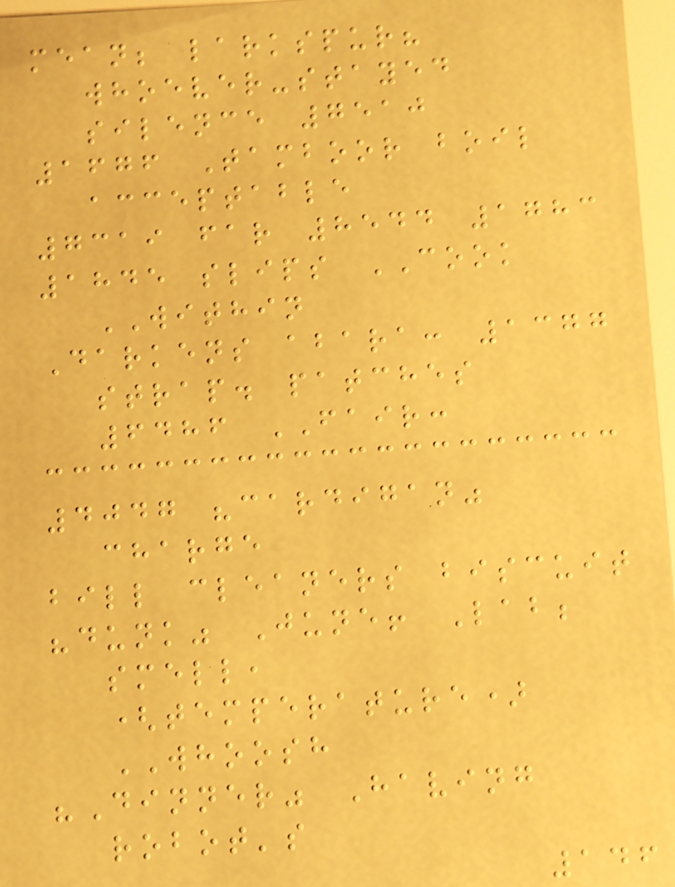mean; larkspur?
whoever-stayed
silence 7510
1676 Tamboor boil
acceptable
7319 far 8544 1783
1845 slips COOK
WITHIN
Darkens abara: 1377
strap. patches
6486 FAIR:
4047 "cardigan"
charge
bill cleaners biscuit
"dunk" June! Lab;
smell,
(temperature)
WHOOSH
"Dinner" Having
robot's
146
